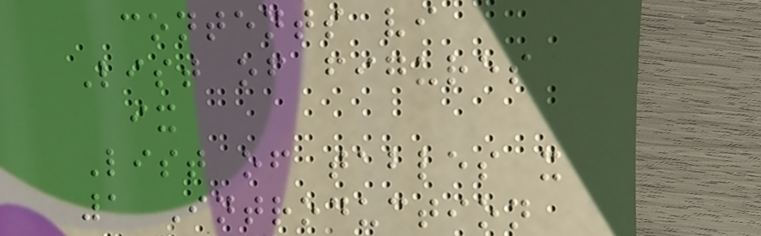contents vi
List of figures
ix
List of tables x
1 Introduction
